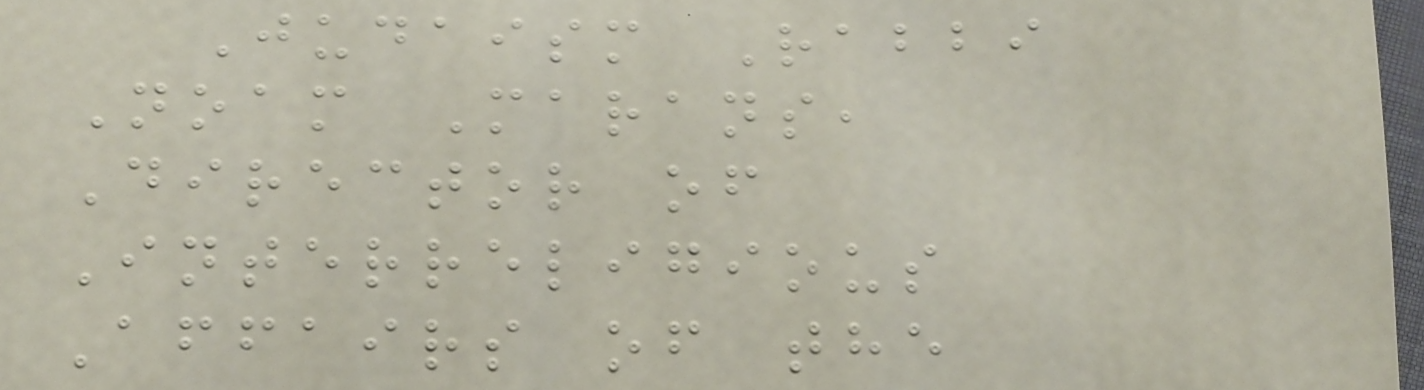Judaism Rabbi
Noam Marans,
Director of
Interreligious
Affairs of the
